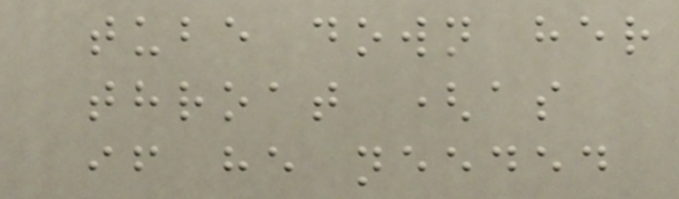tube down her
throat (as
if he needed
